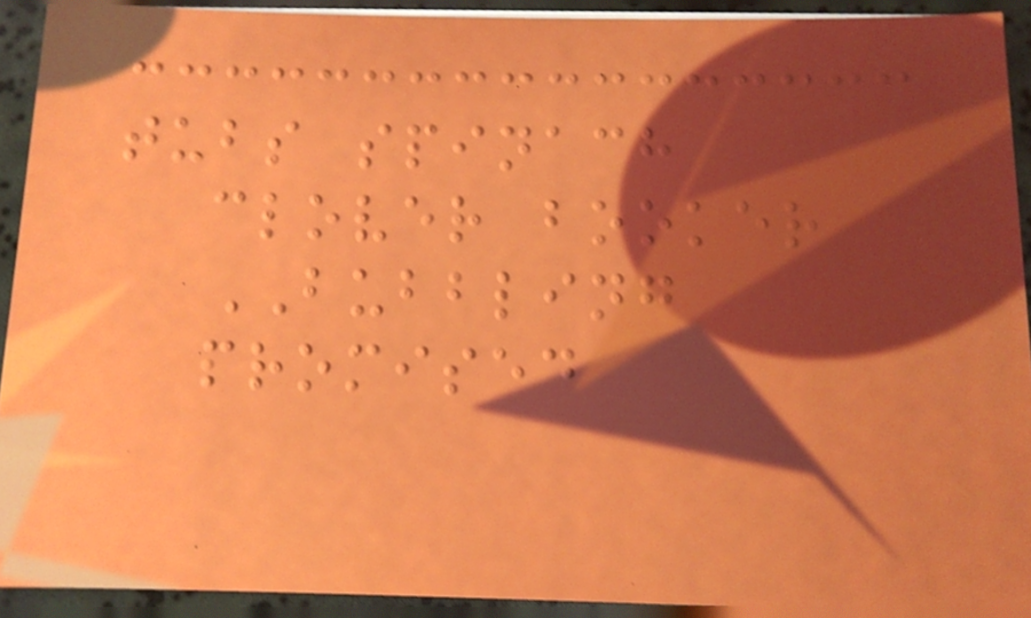tubs spinach
clover booker
BUBBLING
promised
